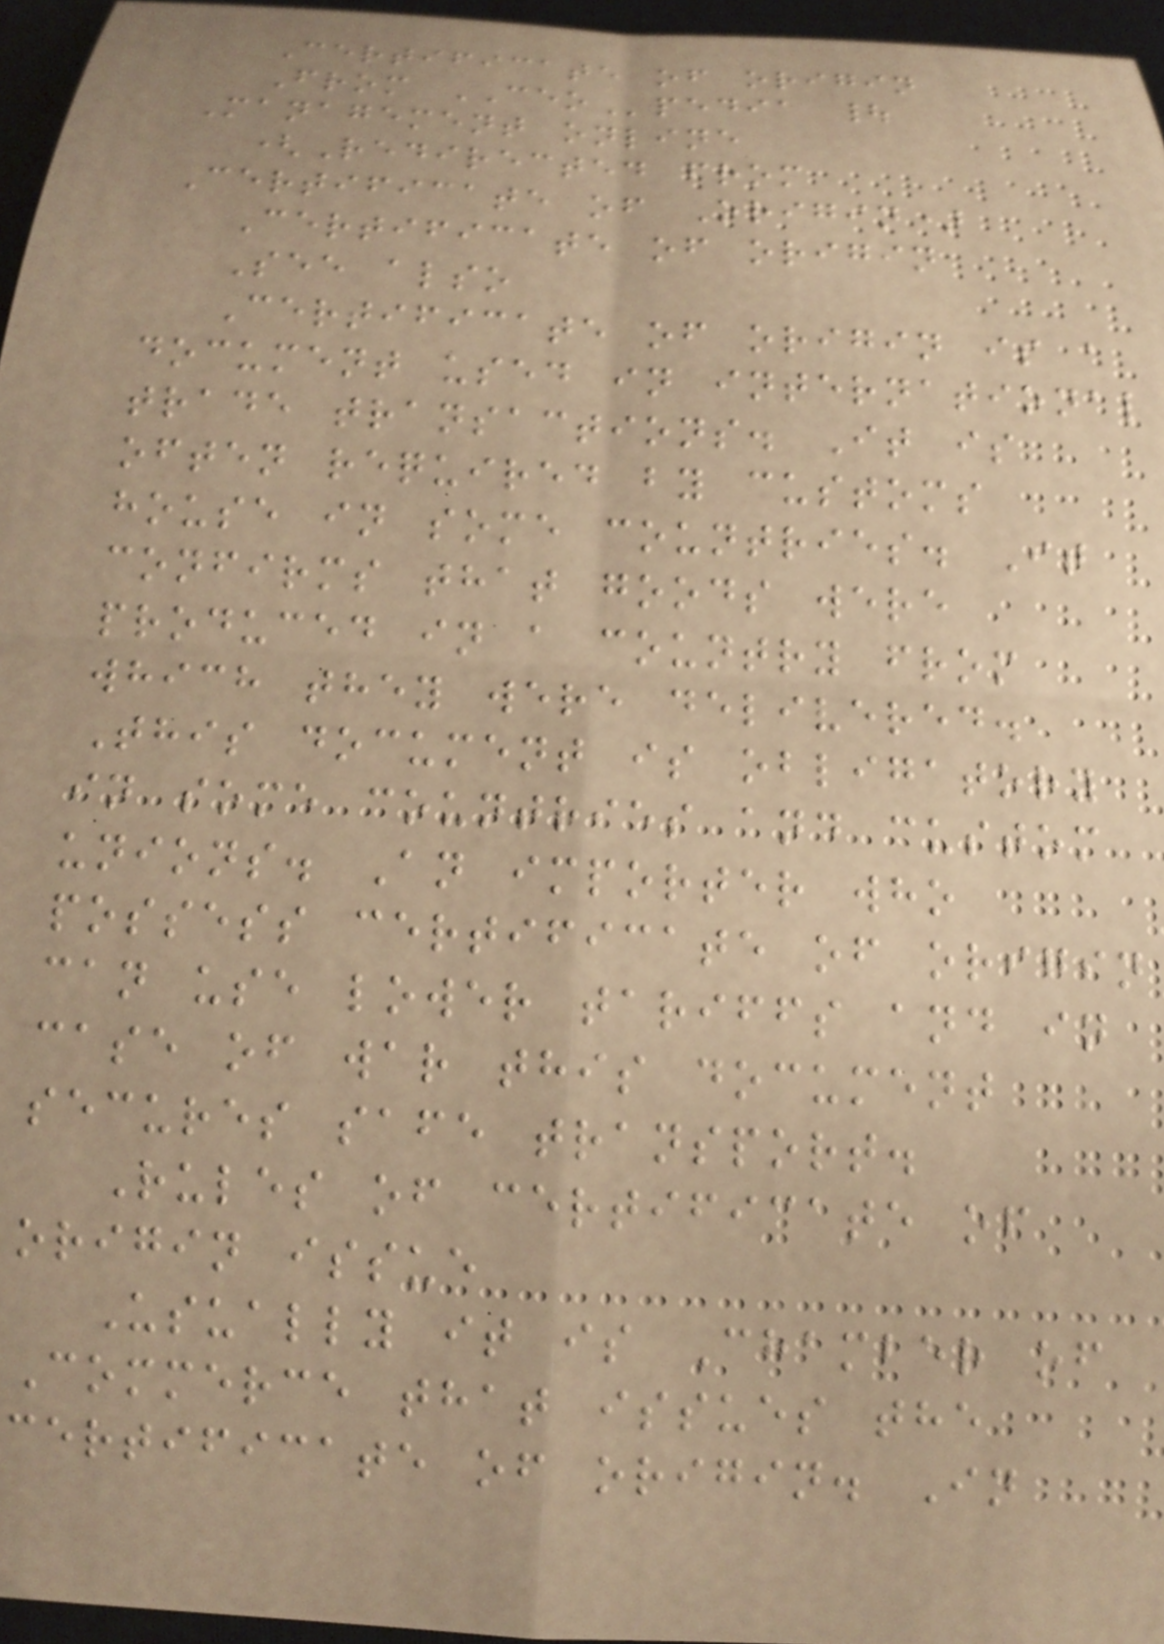Certificate of origin
From CEOpedia |
Management online
(Redirected from
Certificate of Origin)
Certificate of origin
See also
Certificate of origin is a
document used in international
trade transactions. It is
often required by customs
house in some countries. It
confirms that goods were
produced in a country from
which they were delivered.
This document is obligatory
in some countries and custom
unions. An importer who
possess certificate of origin
can use lower tariffs and in
case of war this document
secures safe transport.
Rules of certificate of
origin issue
Usually it is Chamber of
Commerce that issues the
certificate of origin. In
